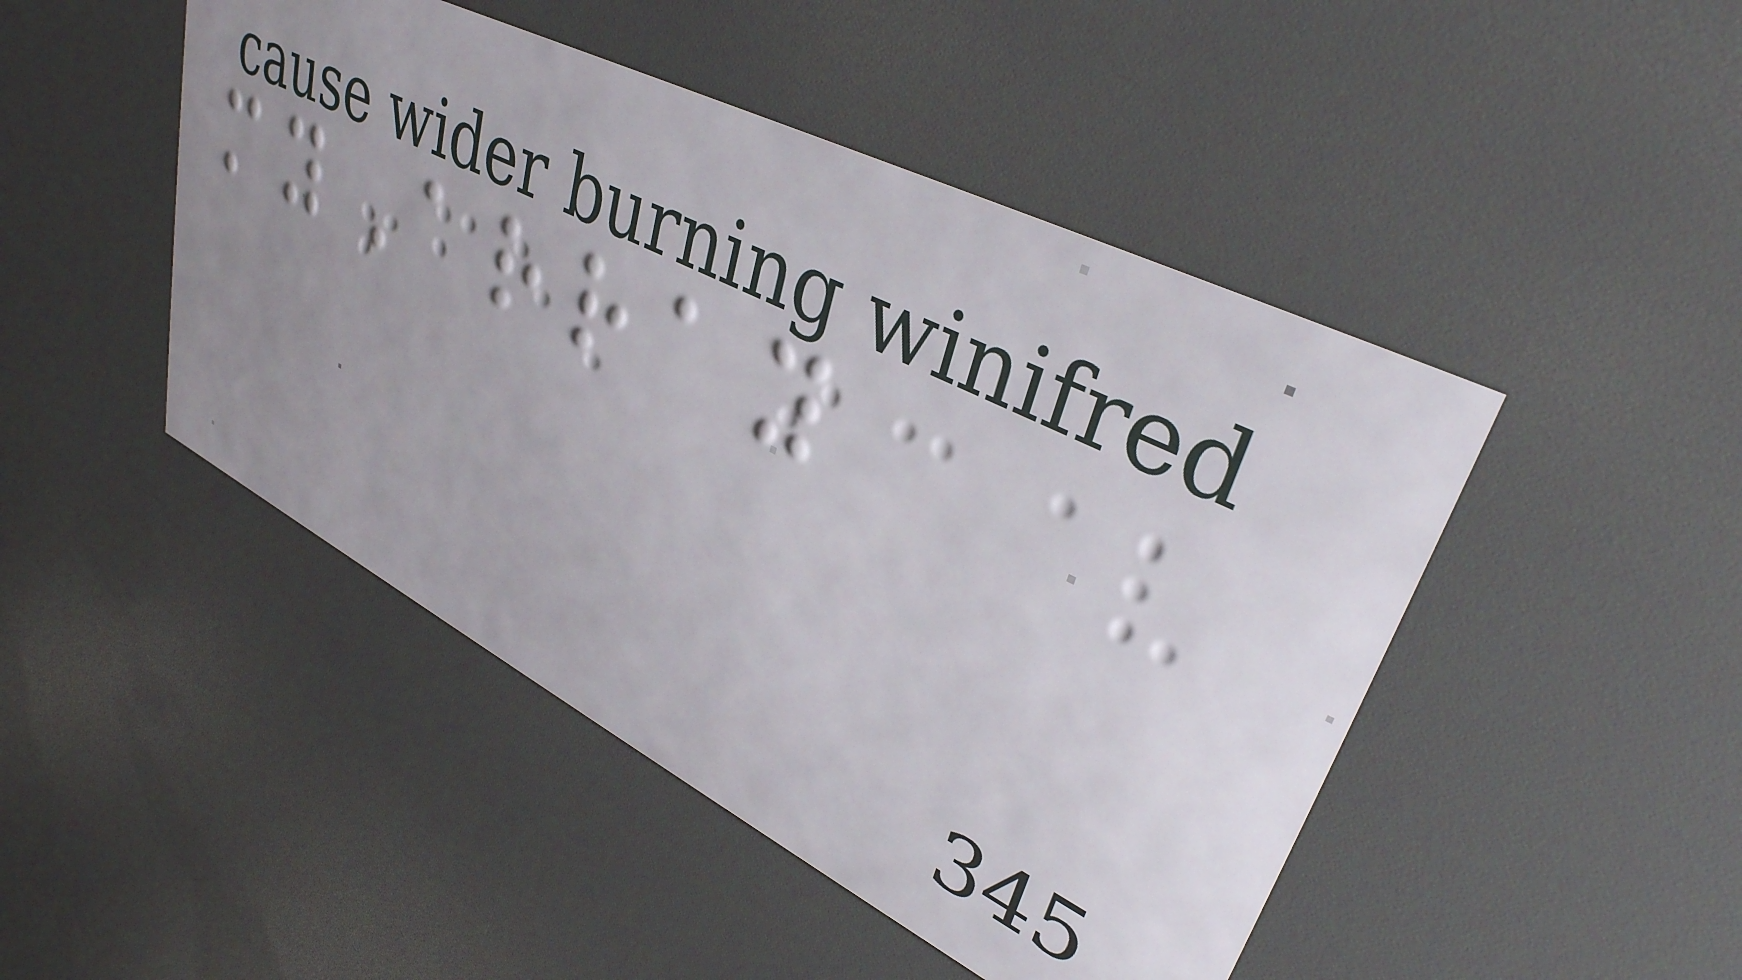myArray
